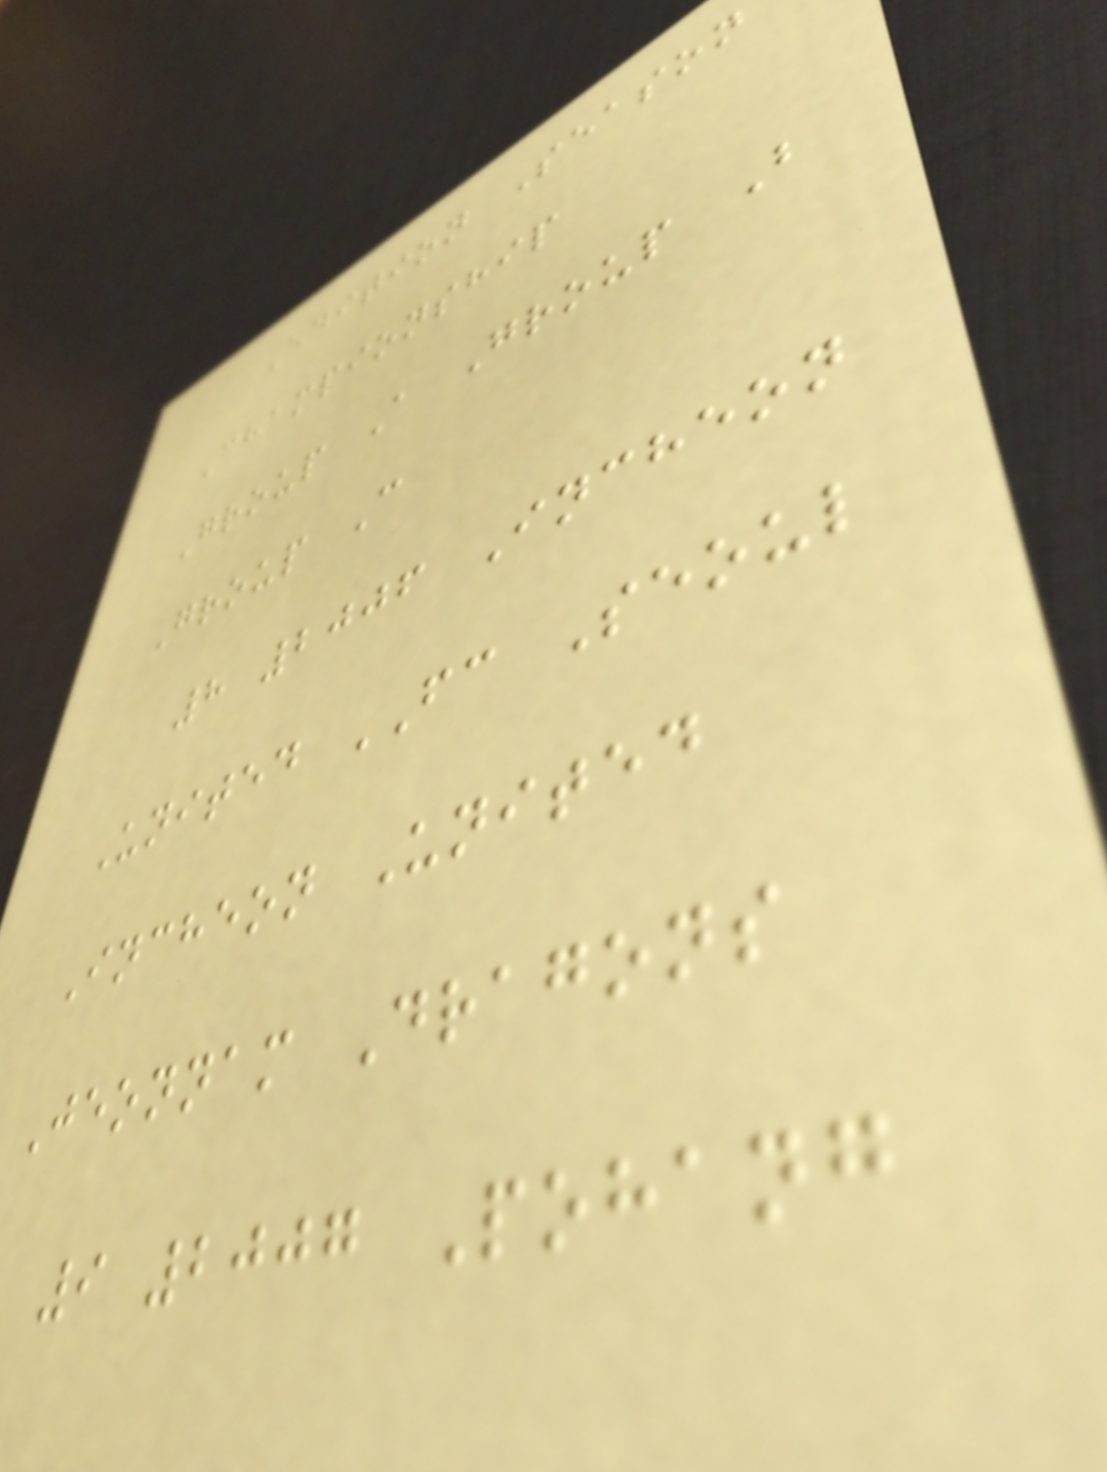Edition Season
Championship
Group A Group B
Group C
8 2006 Incheon
United FC Seoul
Incheon United
Jeonnam Dragons
9 2007 Pohang
